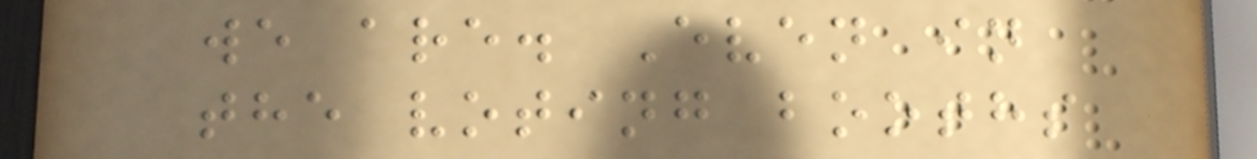we are. Even in
the voting booths
